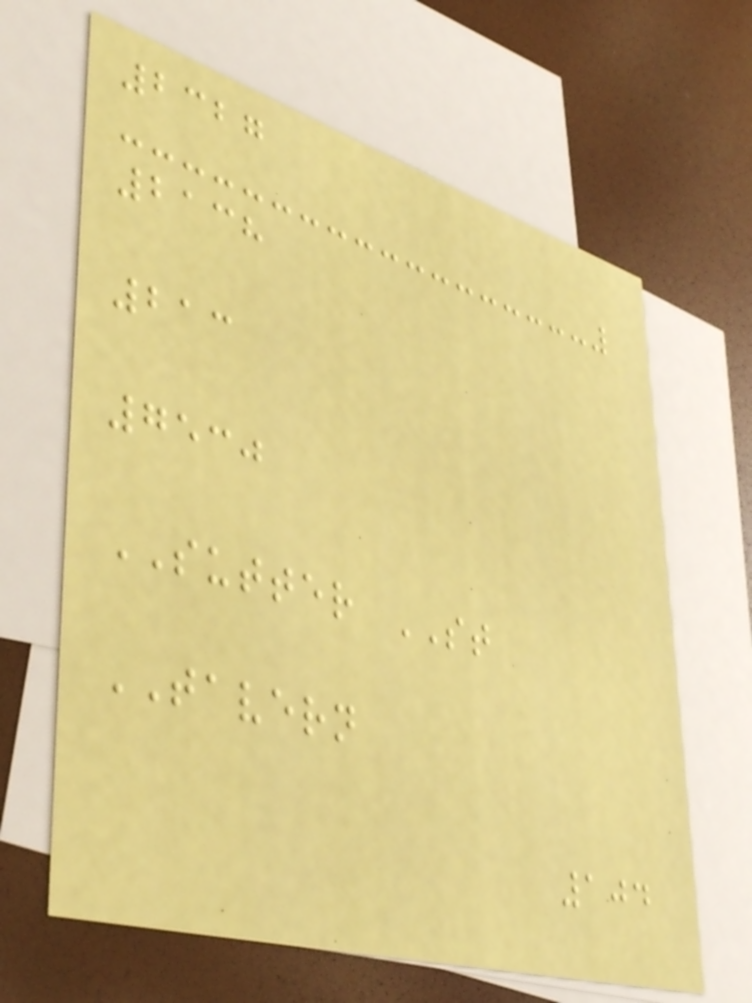2327
2138
213
7530
SUTTER ST
TAVERN
104
